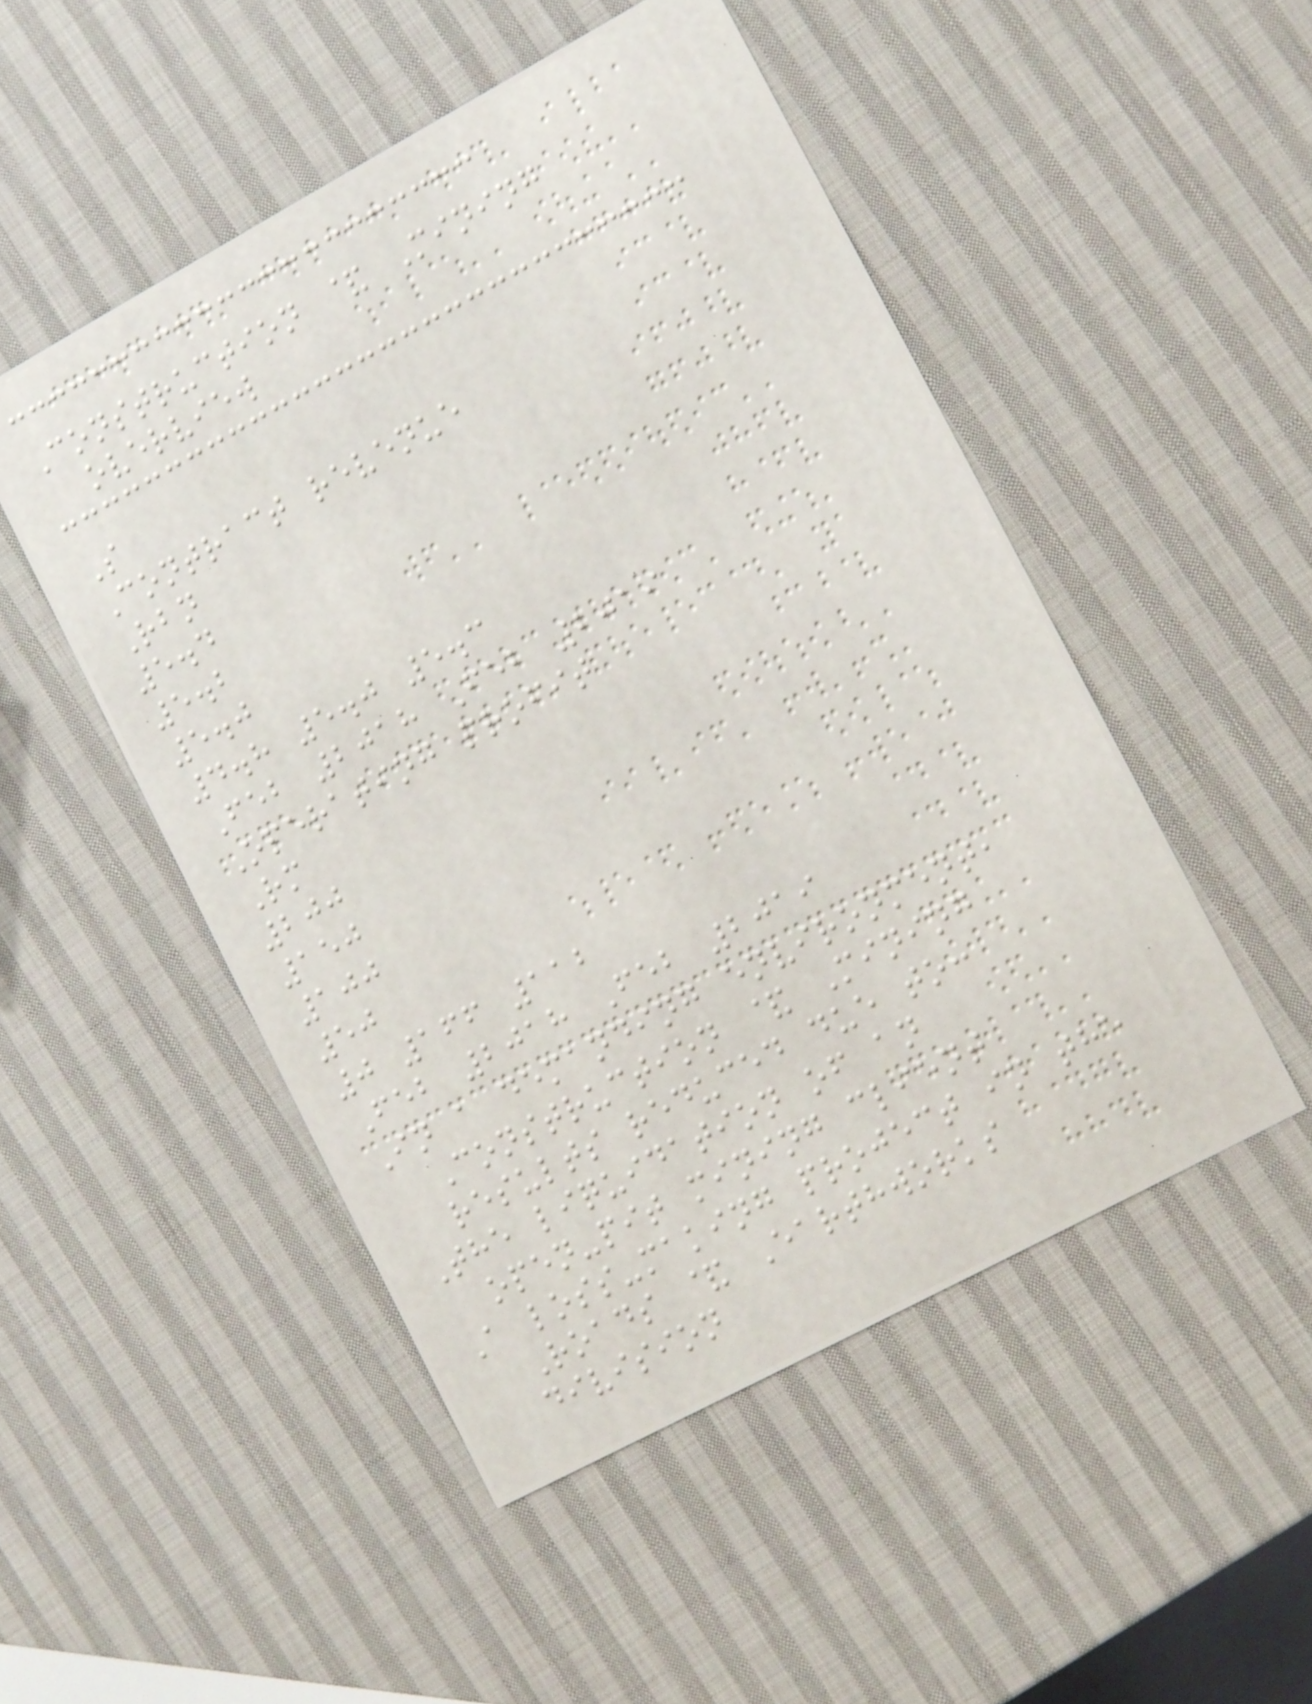Construction & Mining
overview
S
Contract revenue
Rbn
5.4
5.2
5.0
4.8 5.0 5.3
Feb 2018 Feb 2019
Operating profit
Rm
200
150
100
50
0 166 112
Feb 2018 Feb 2019
In a demanding environment,
Construction & Mining
results reduced due to:
The liquidation of an
open-pit mining client
A loss-making project in the
Roads & Earthworks
division
